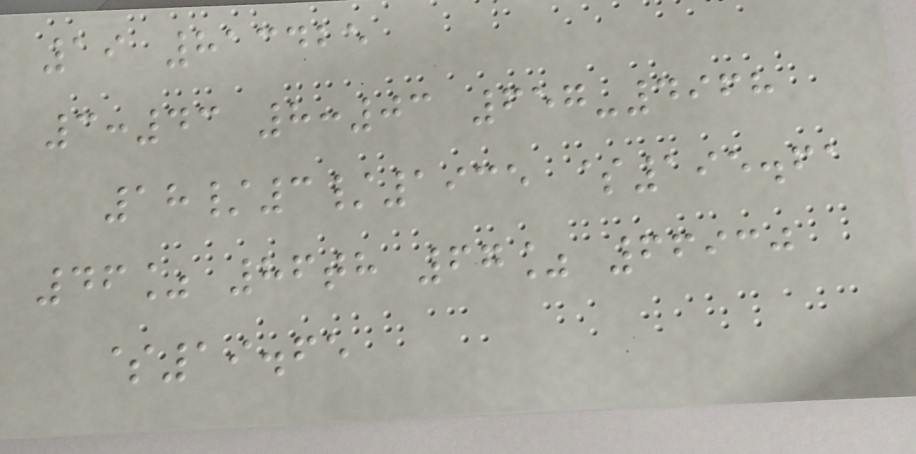19 813425
3:43 8:03 657-4968
18/3/1935 $195.61
46% 86th 67% 66930
$19.65
